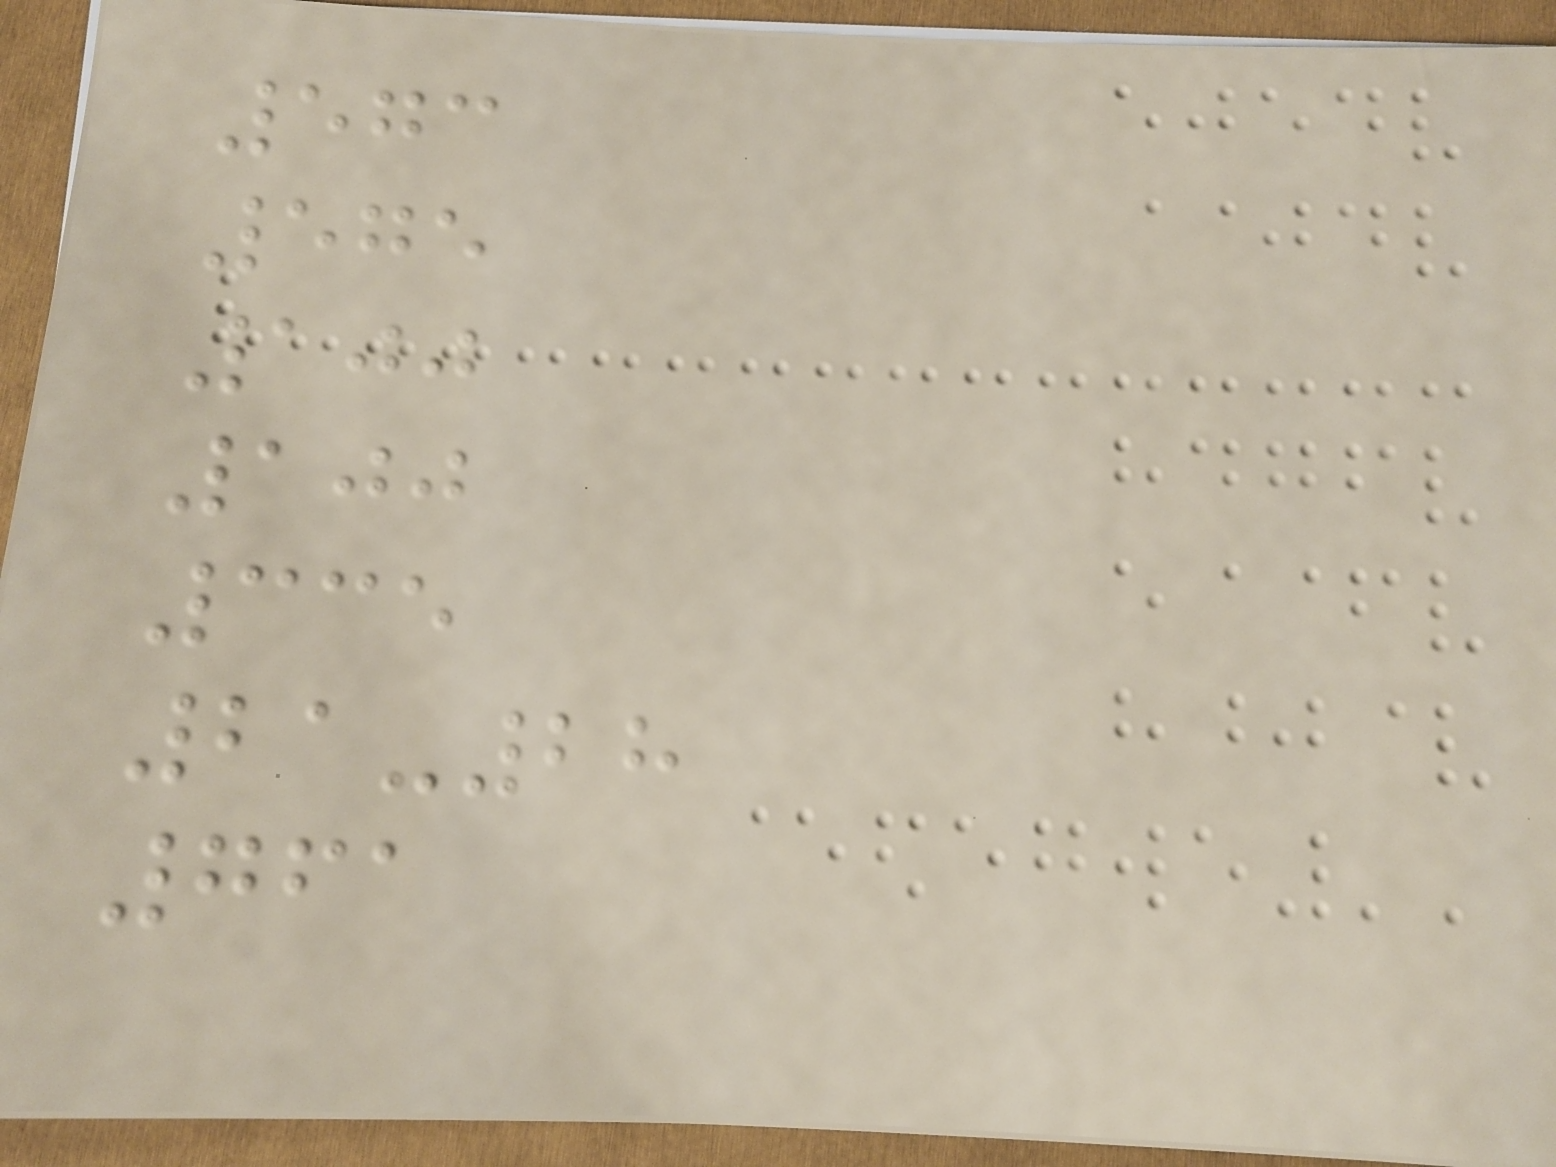573
575
100
100
335
21-28
761
